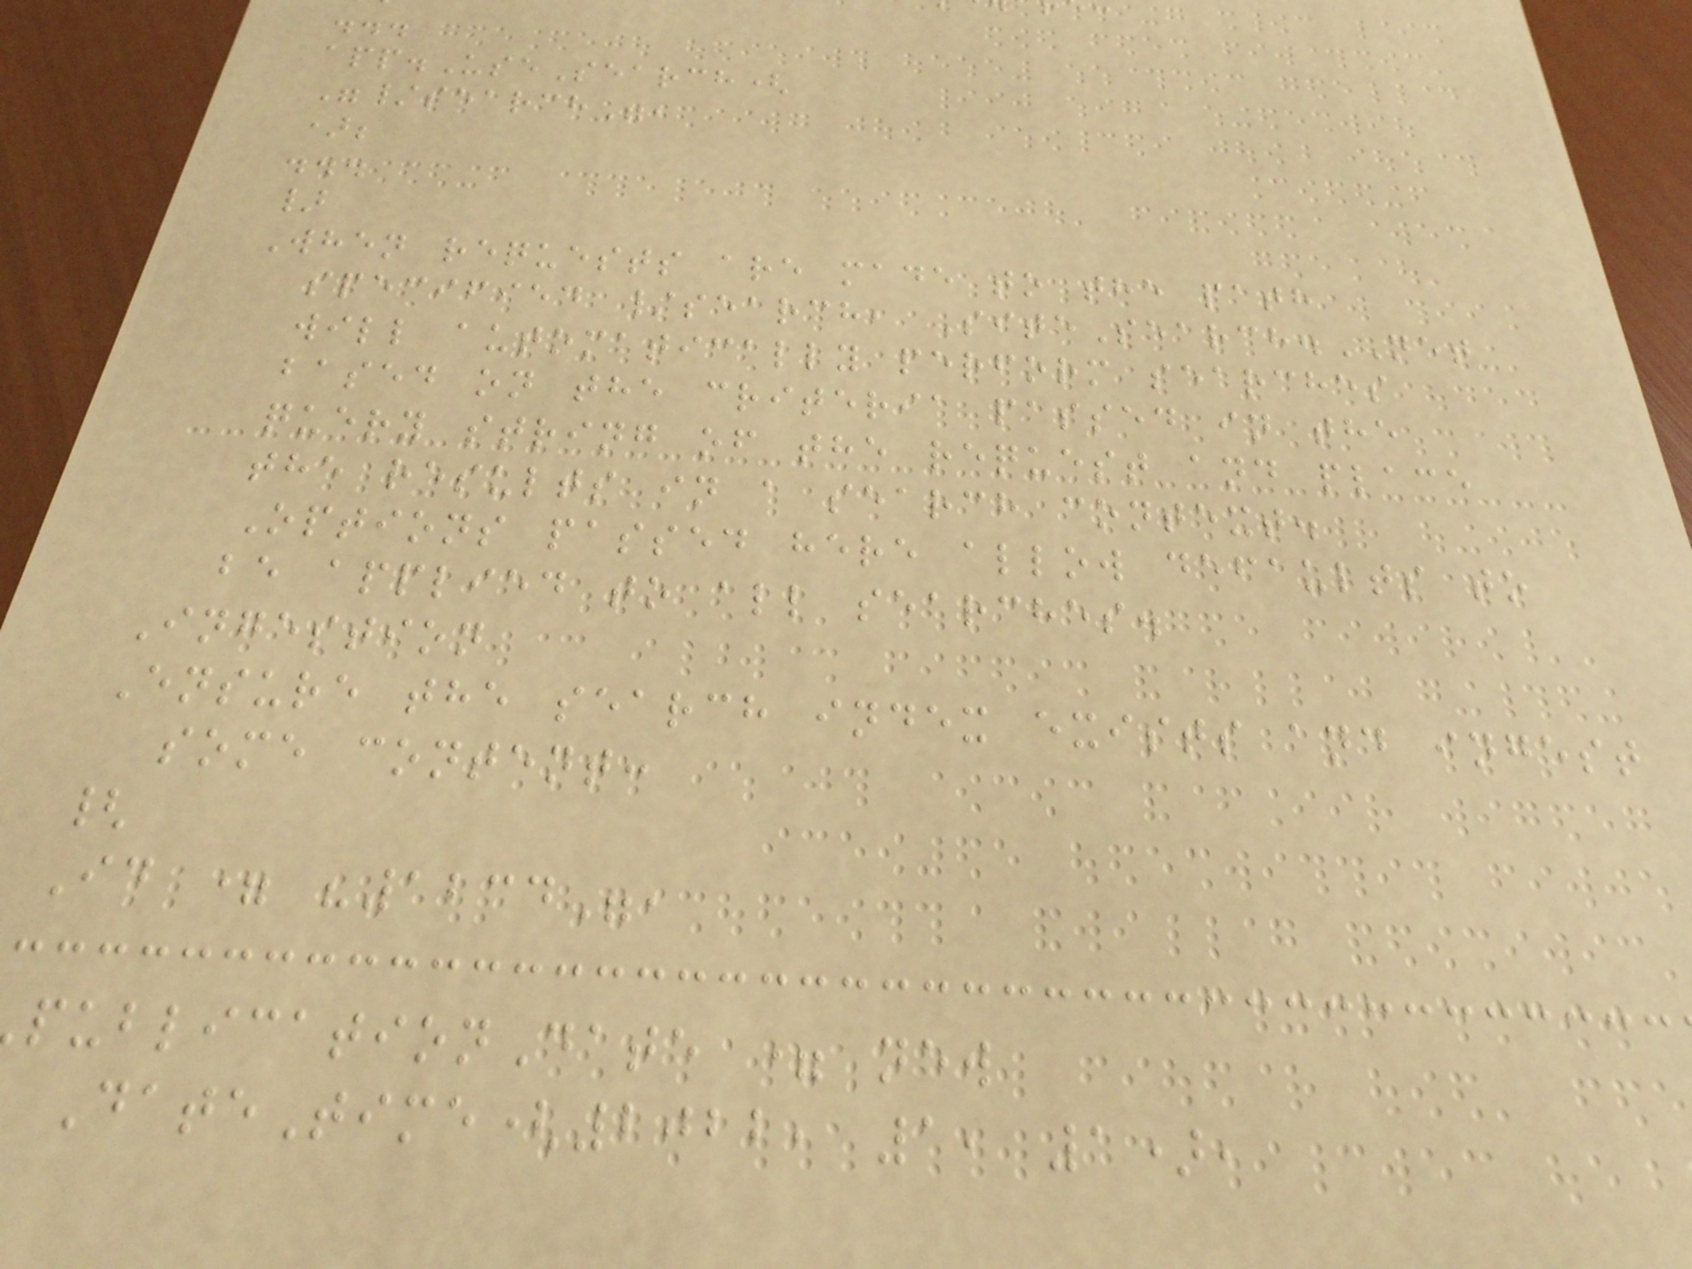...
app.UseSearch(
"/search",
);
...
}
When requests are made to the path
specified /search, SiteSearch.NET
will automatically perform searches
based on the criteria passed in the
query string of the request and place
the results in a search context.
Options passed here allow defaults to
be applied to all searches.
Ingestion
Ensure the search index exists and ingest
some content:
{
Id = "1234",
ublicationDate = new
DateTime(2022, 1, 1),
